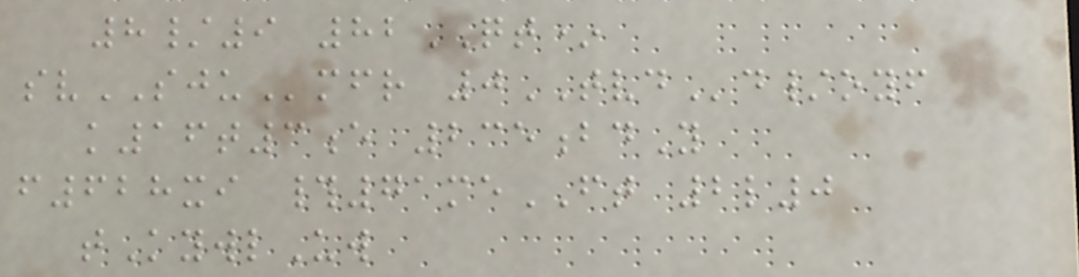8/9 82QT*
svSJUmfr 0TVDd/oyf
k16t3e 235bdY
f628xi #71meFT 2l0
tKywlUw
